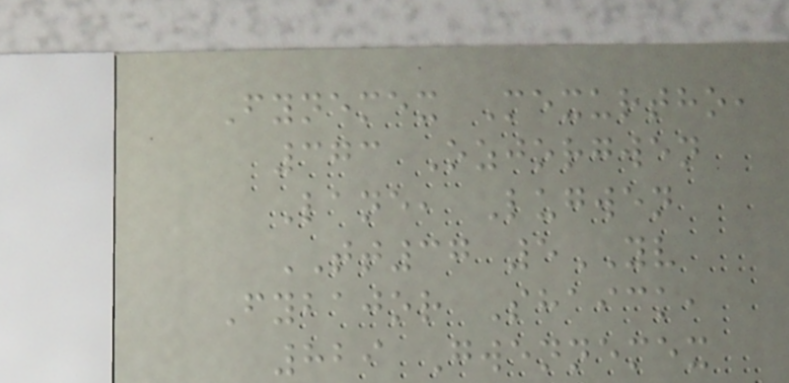Fynemex Mexurtho,
373 Ozjorgwen
Lane, Lugwen
TT37 5YV
Fybajor Shaick,
829 Gwennemex
